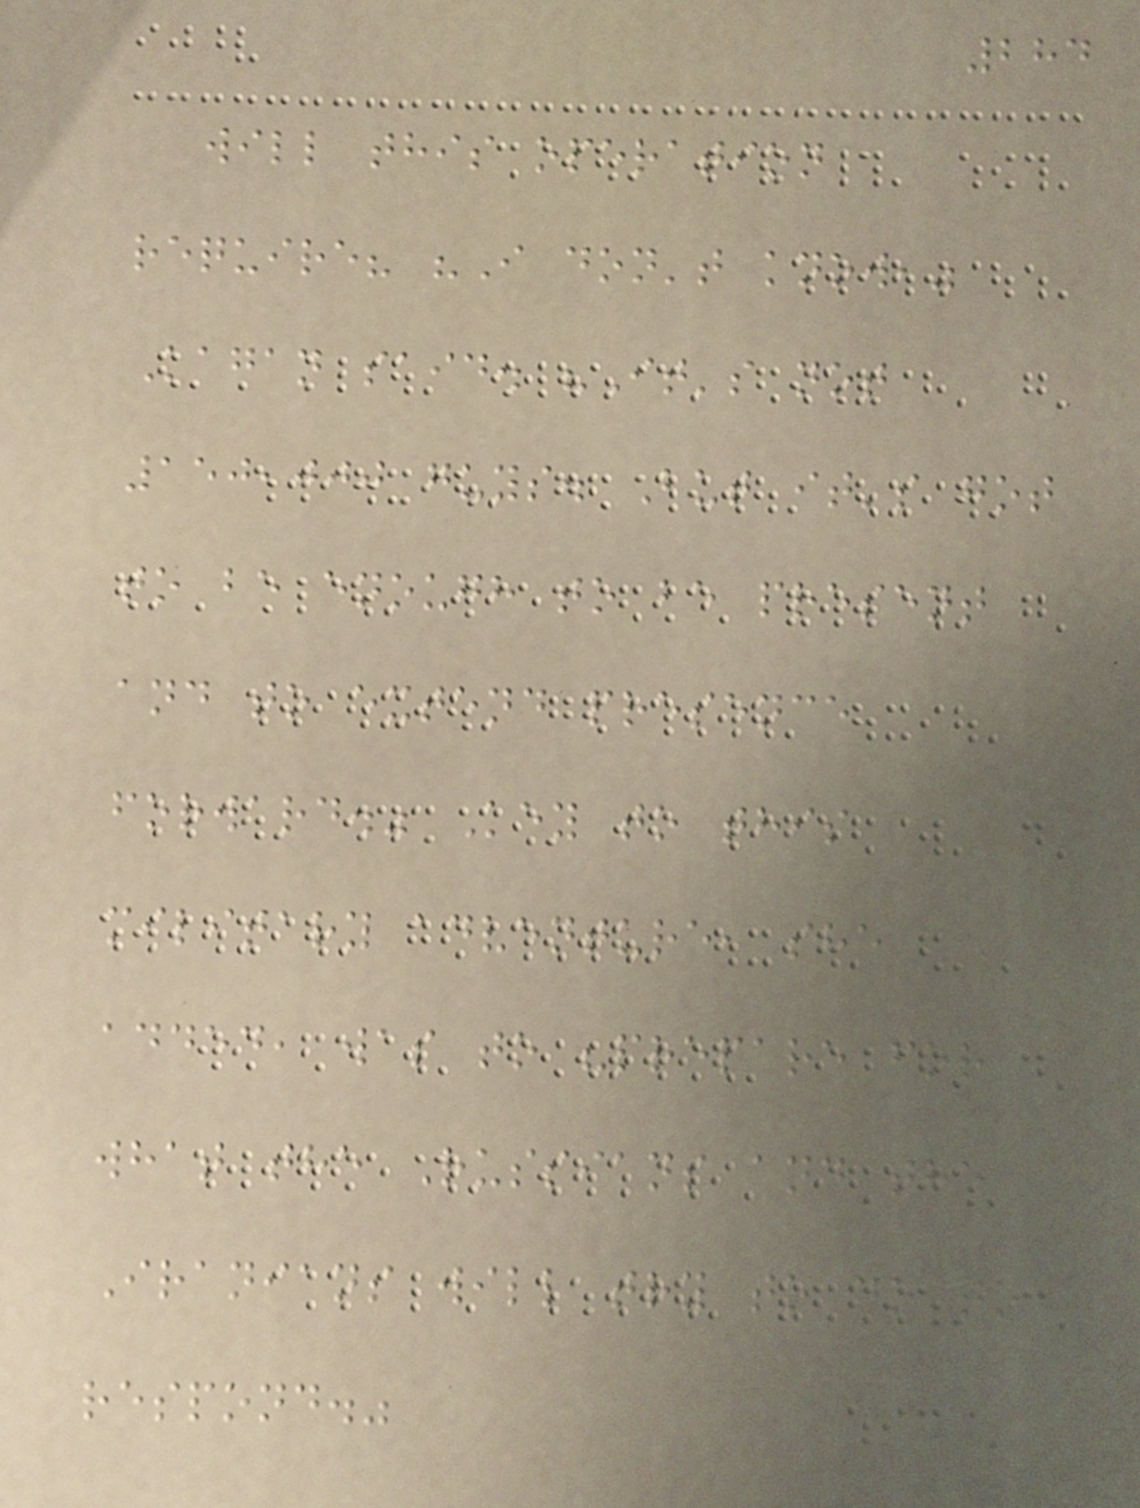284
will this operation
require? "I don't know,"
Kagan said. "It's not
150,000 guys. But it's got
to be enough to be present
and to extend presence
forward." Key to this
military adventure, she
added, was to "prepare for
what the Russians and the
Iranians will try to do to
respond."
